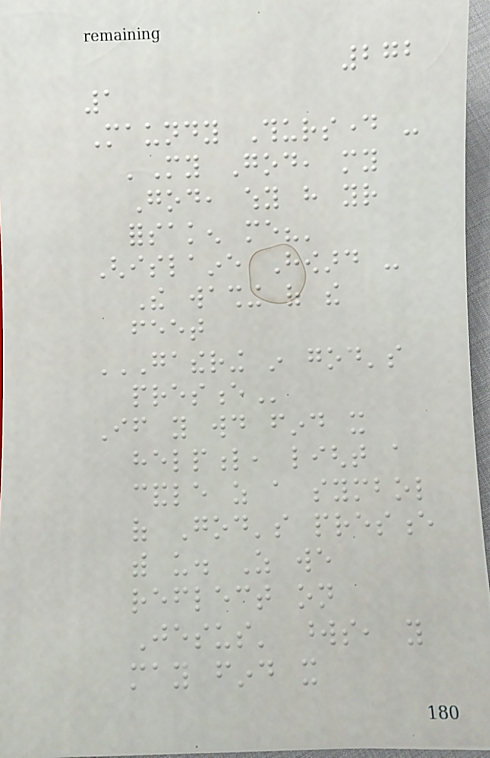272
1
Maundy Thursday -
'My God, my
God, why have your
forsaken me?'
Ghislaine Howard -
The washing of the
feet
GATHERING IN GOD'S
PRESENCE
If you would find it
helpful, light a
candle as a symbol
of God's presence
with us. As we
reflect on
Jesus' words, you
may find it
